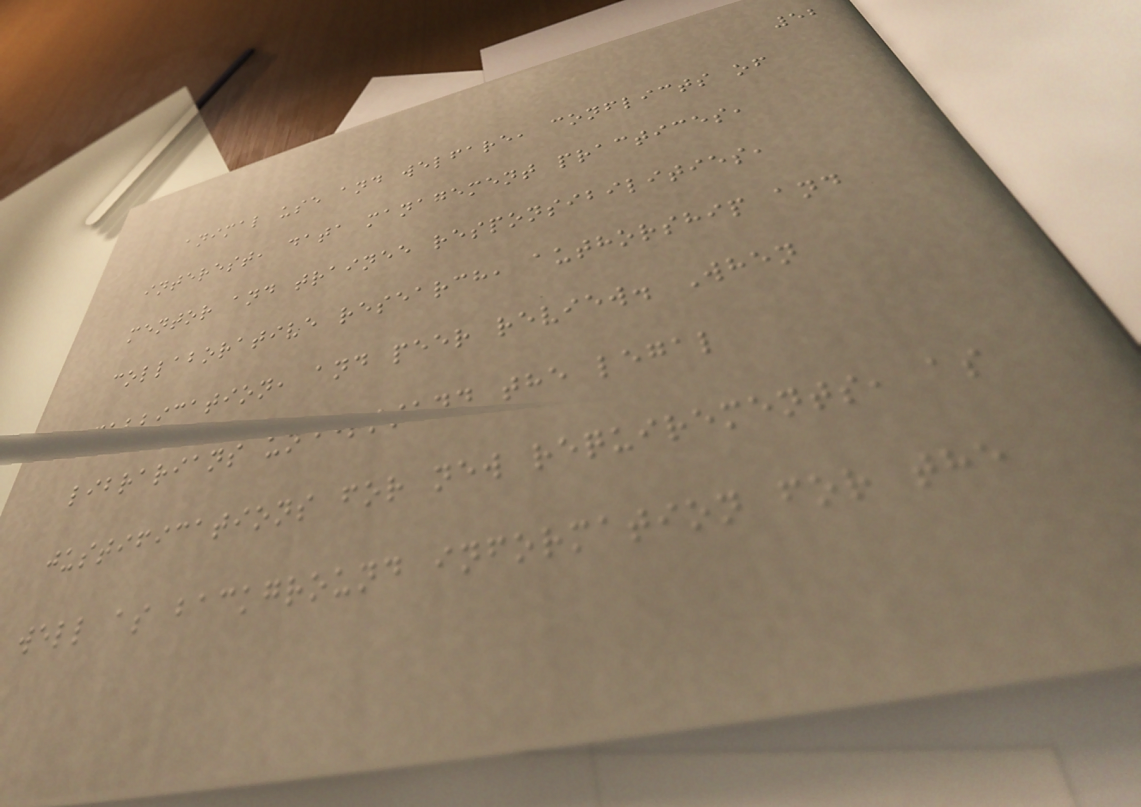52
animal use and welfare, conflicts of
interest, data management practices,
mentor and trainee responsibilities,
collaborative research, authorship and
publication, and peer review. When
librarians understand the legal
justifications for new requirements, as
well as background information for the
